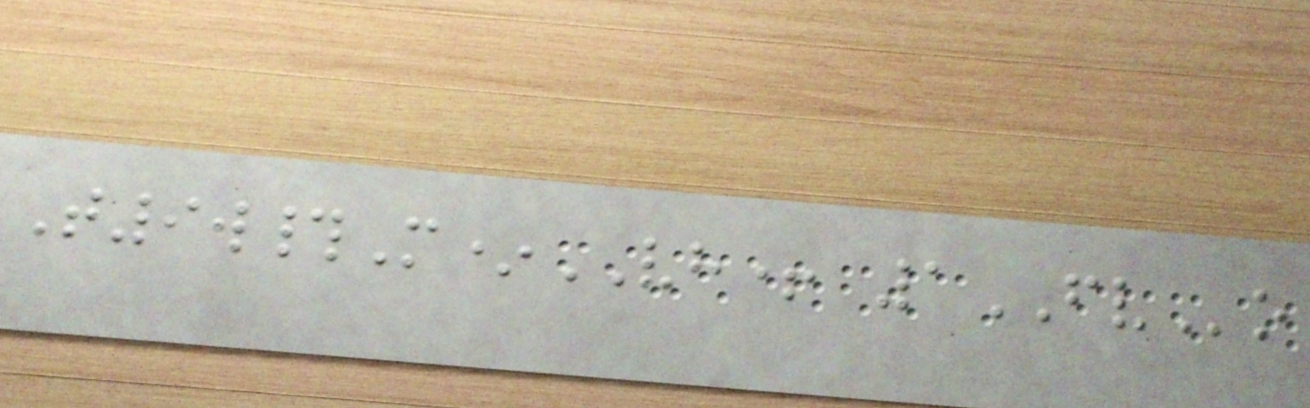T9w#M*VH+ 1FVo
